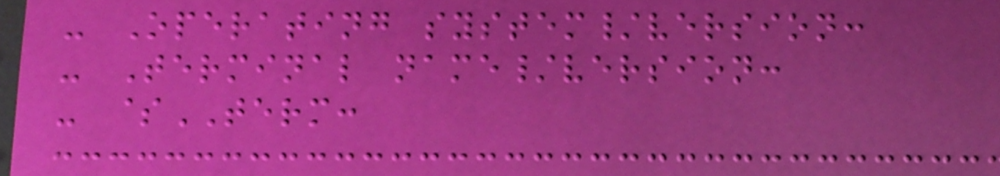- Operating system/version:
- Terminal name/version:
- $TERM:
